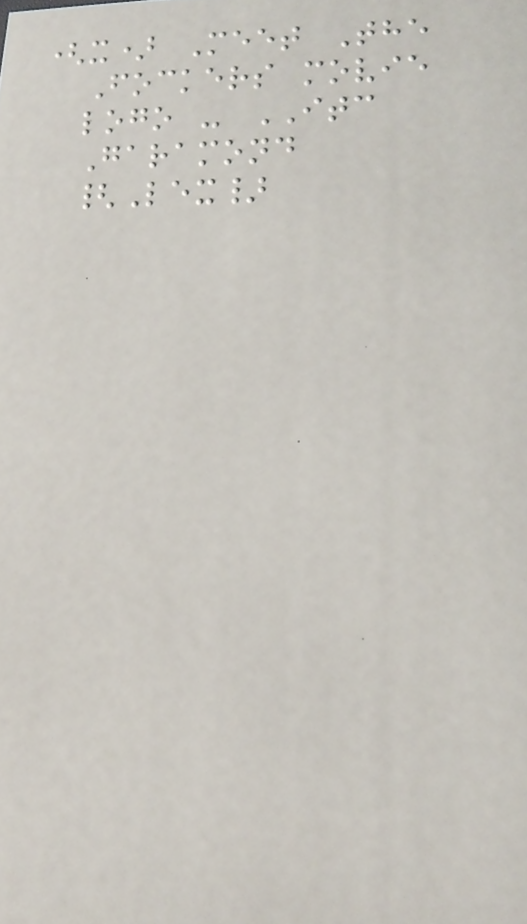(x) Meet The
Fockers movie
logo - ITC
Garamond
{Lex}
